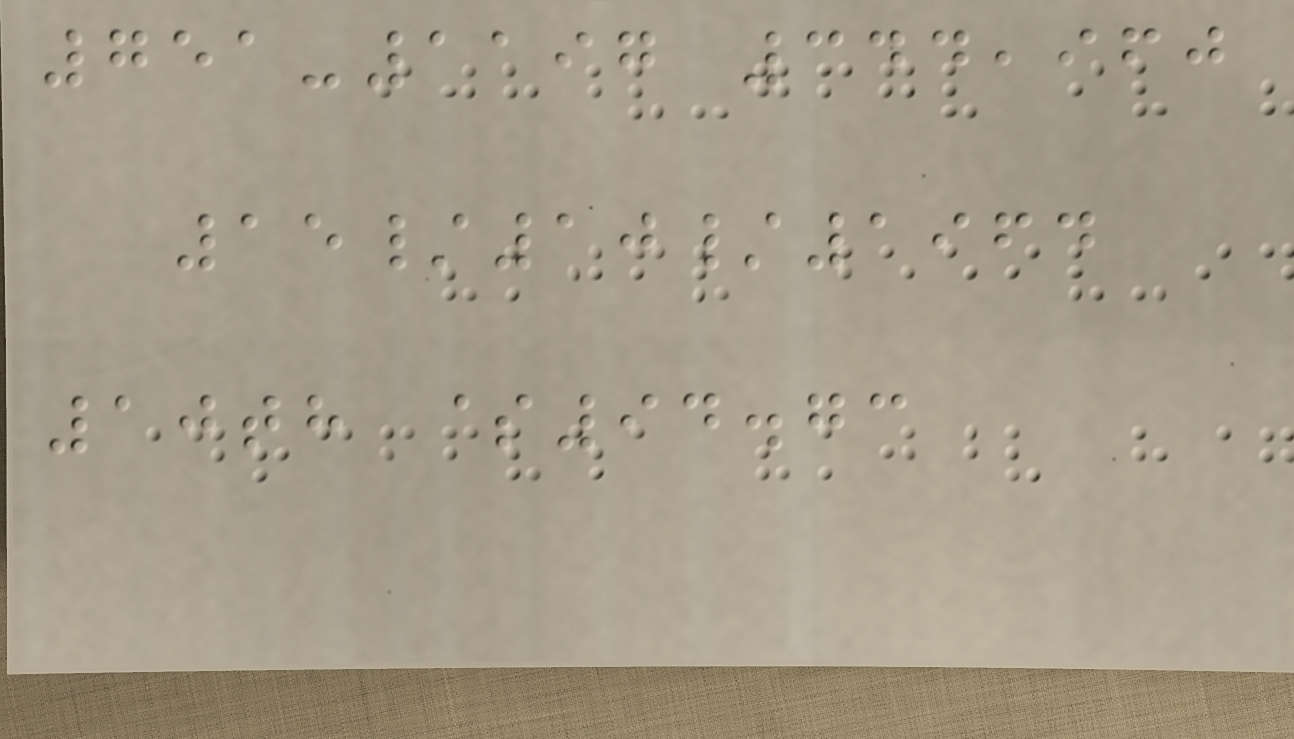751-1197 344,960
15/10/1964
10th $94.73
